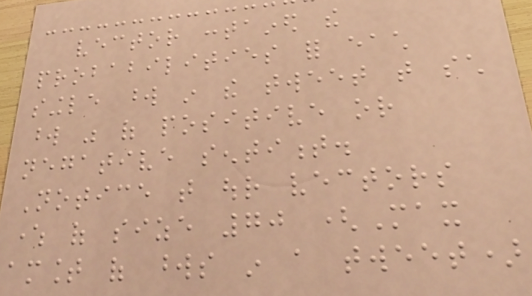vector contained the
probabilities for each
single word in the tweet that such
word was of positive or
negative sentiment.
Notice that our vectors
where of size 70 (Max
amount of words in a tweet)
